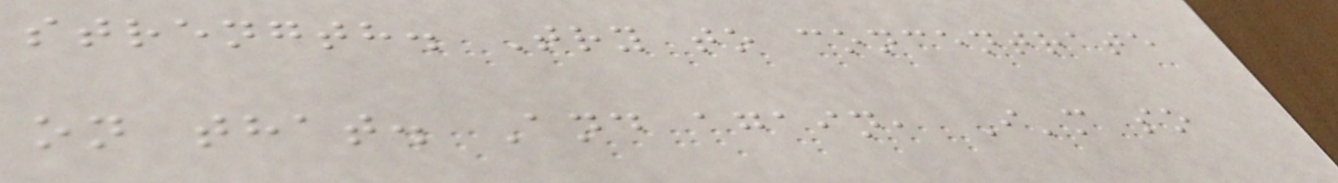strength. Try to concentrate
on that. And again, I'm so
